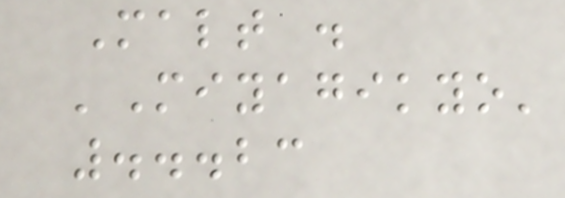Malt .
'Miyagikyo'
...23
